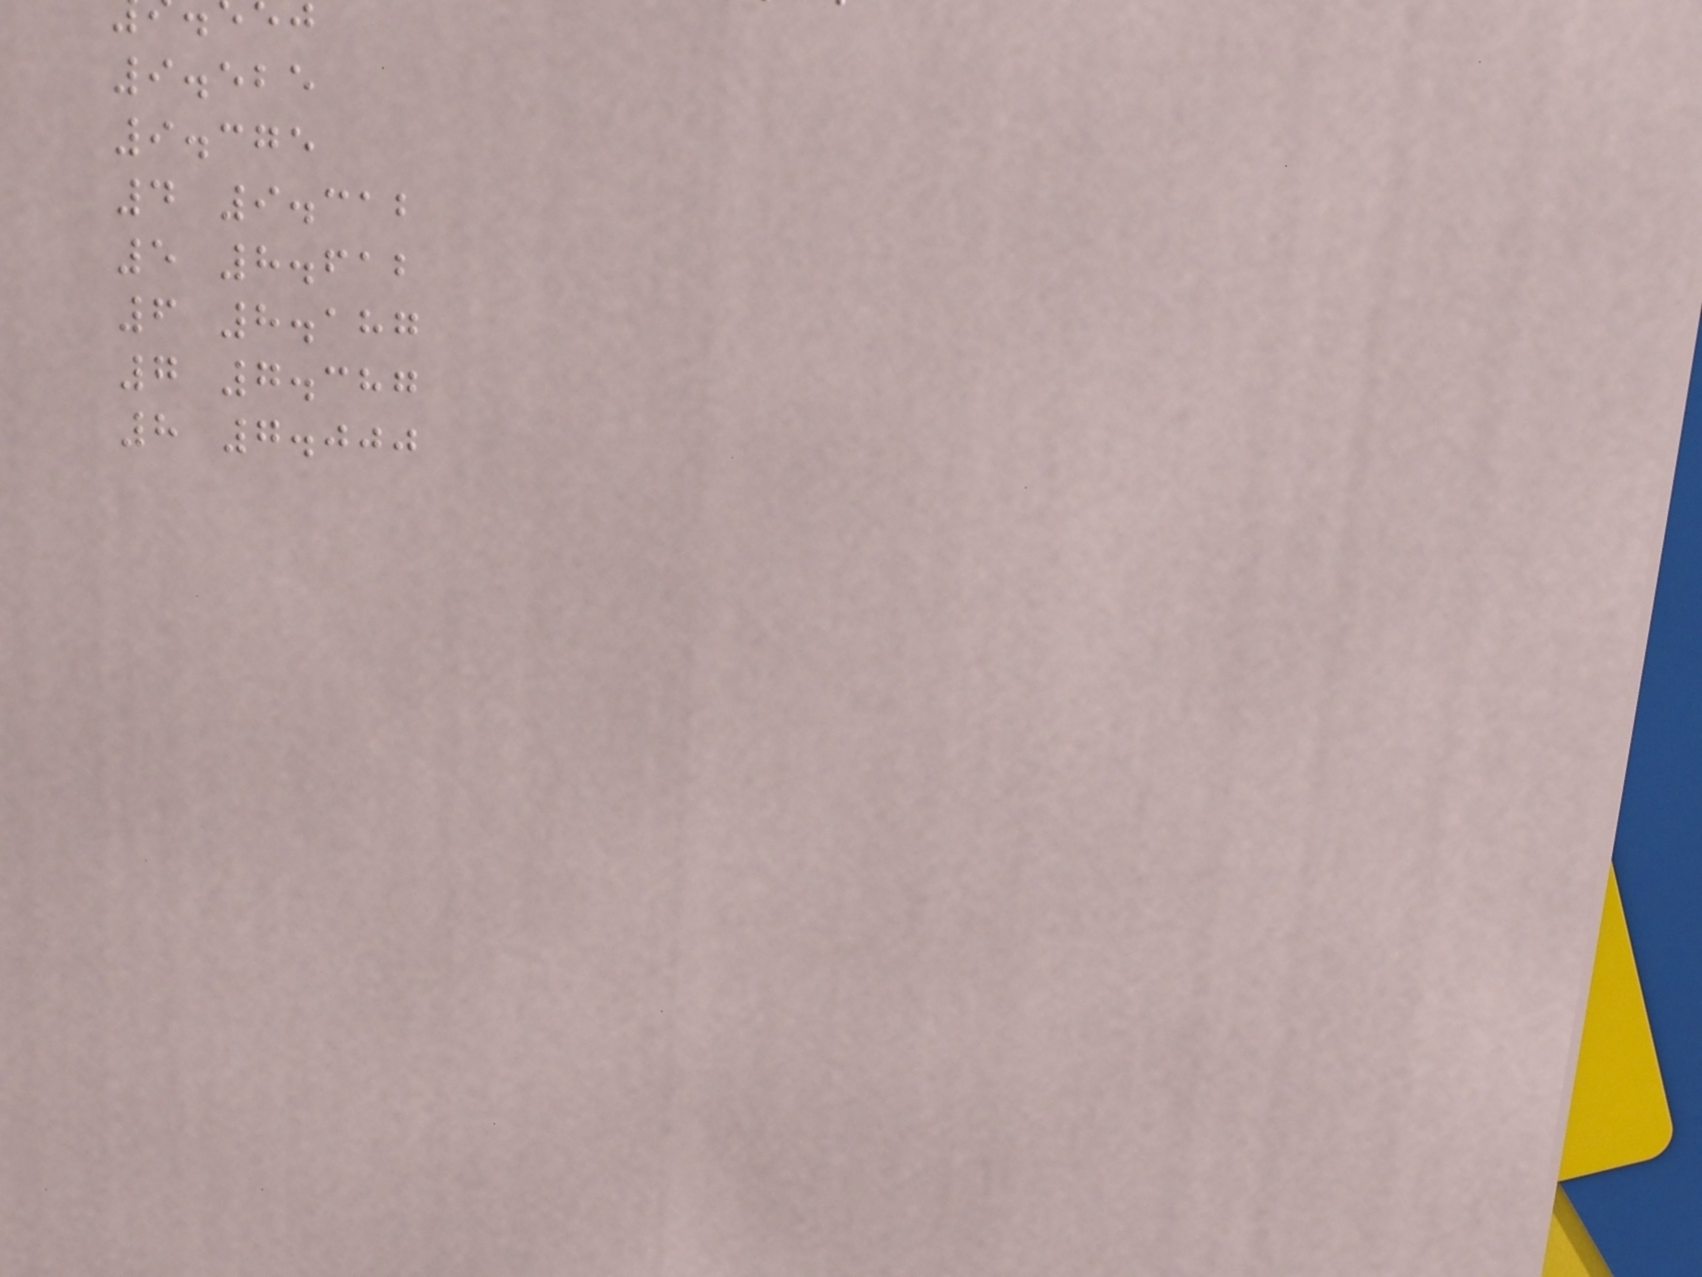9.525
9.375
4 9.312
5 8.612
6 8.187
7 7.387
8 7.000
